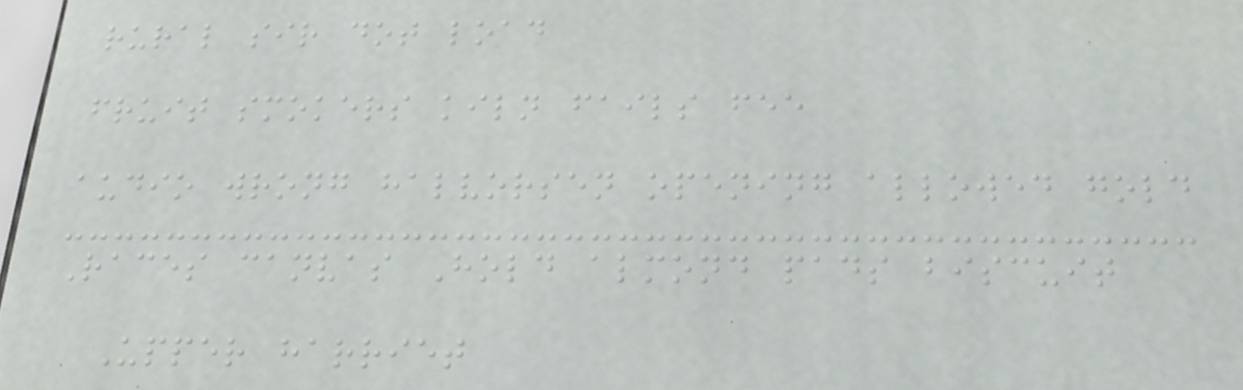rural sir dot load
fruit smokers kiln fails fee
audio wrong halvorsen opening allowed gold
Races canvas Hold almond pads biscuit
Upper harriet
